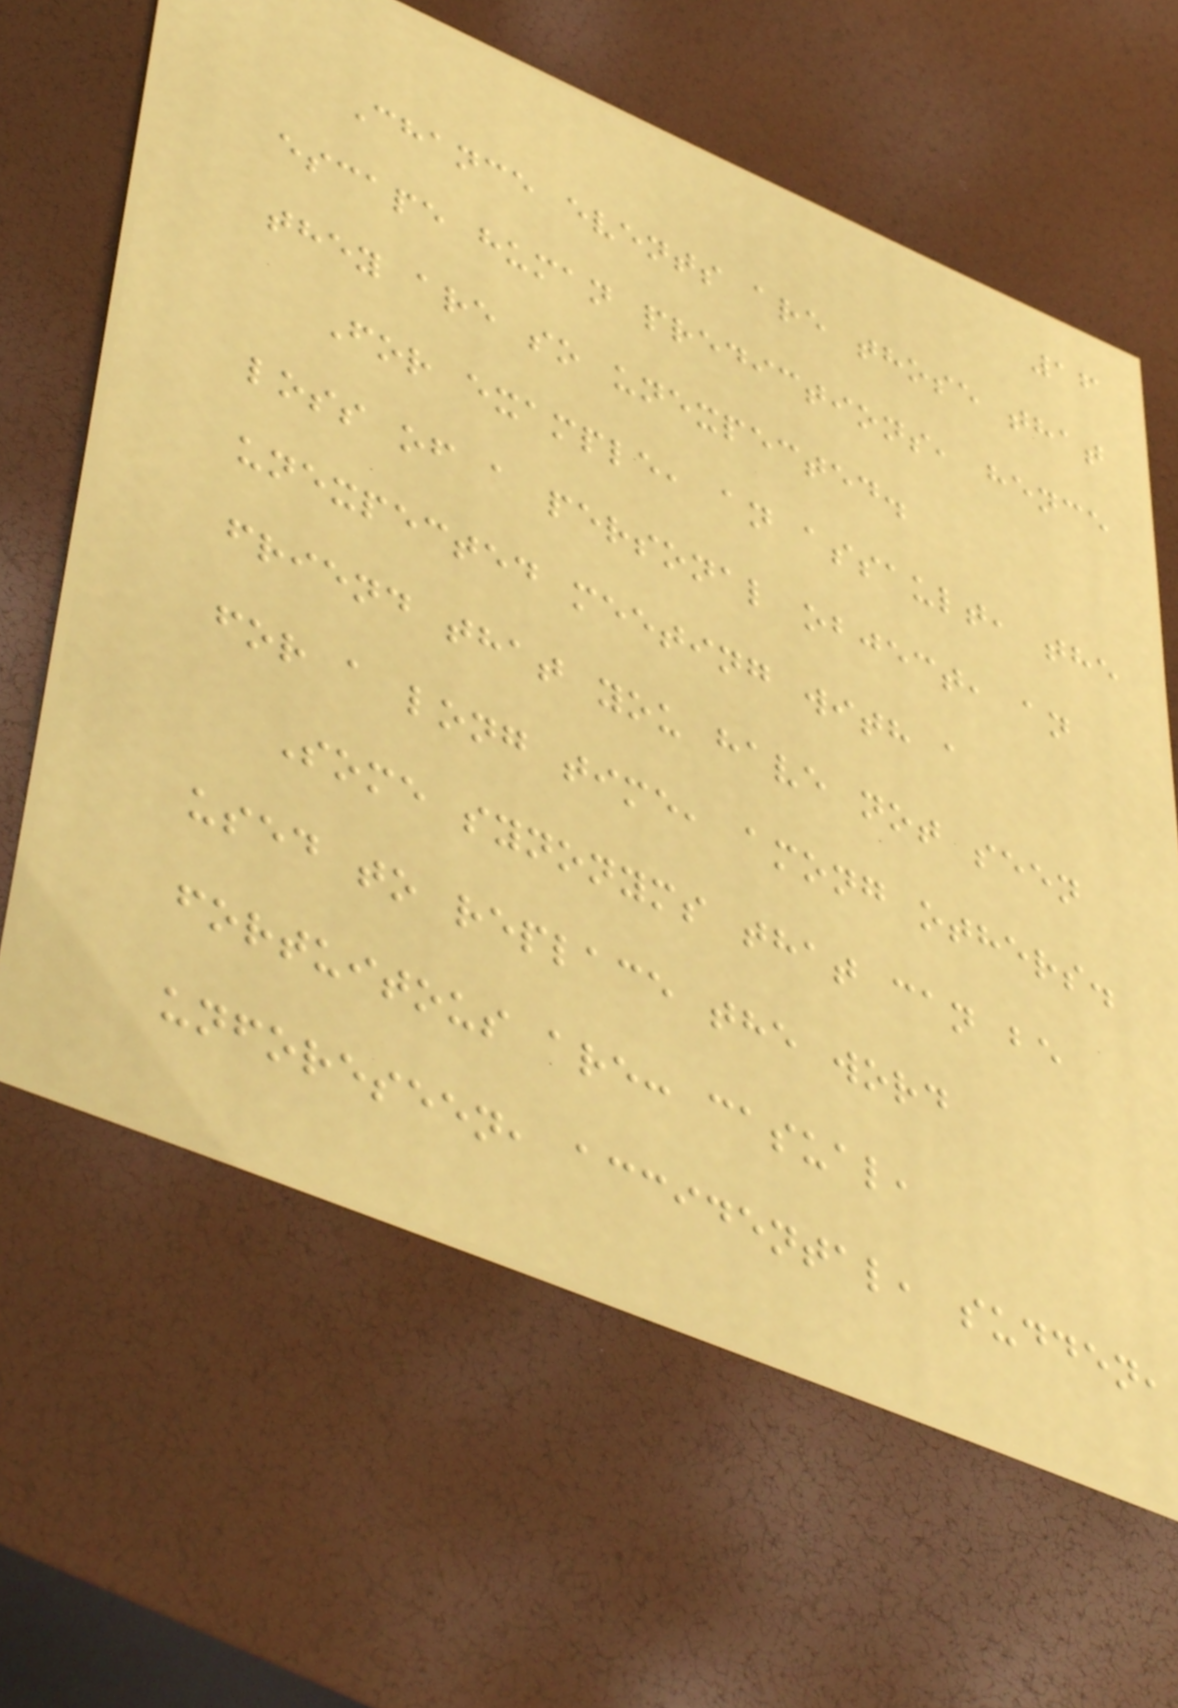16
Chance events are those that
escape human predictions, hence
they are so unexpected.
For example, an assault, the
loss of a personal object, an
unexpected meeting with a
friend that you have not seen
for a long time, among others.
Some synonyms that can be
used to replace the word
fortuitous are: casual,
unforeseen, accidental, sudden,
